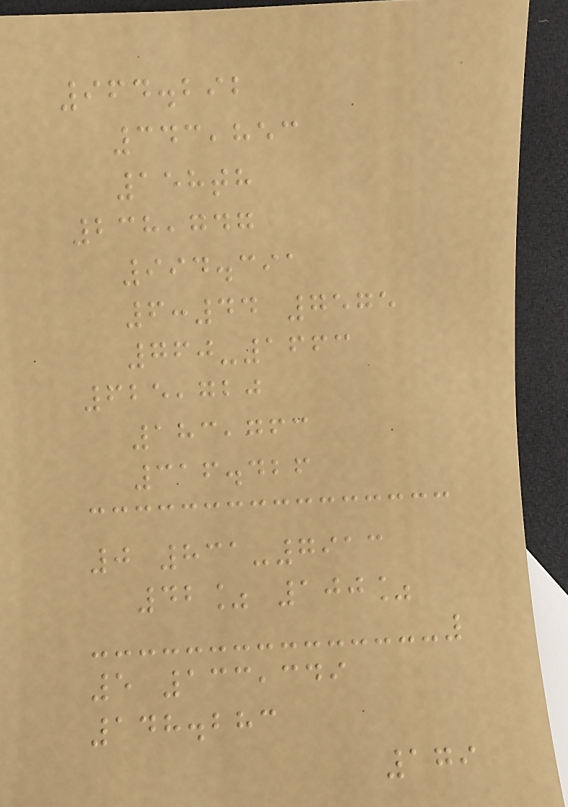964.292
343,853
158th
238,747
994.391
6:44 7575
760-1663
625,720
183,763
316.426
0 831-7913
42% 100%
5 133,349
148.283
179
